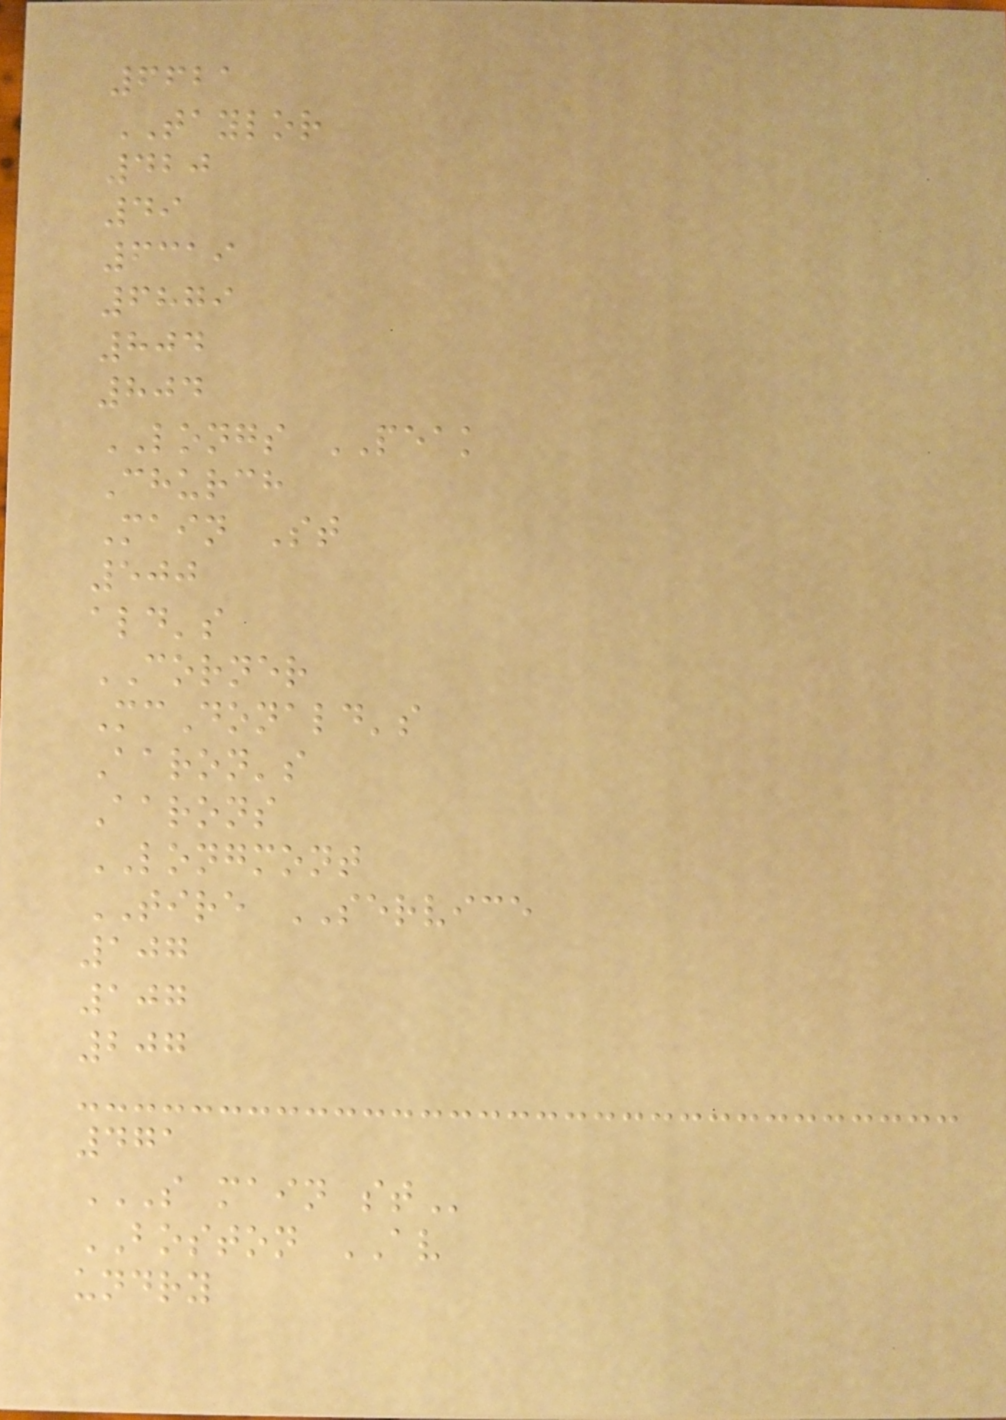6621
TAYLOR
420
49
6319
6879
804
804
LONGS PEAK
Church
Main St
500
ald's
CORNER
McDonald's
Aaron's
Aarons
LONGMONT
TIRE SERVICE
107
107
207
471
S MAIN ST
BOSTON AV
undry
